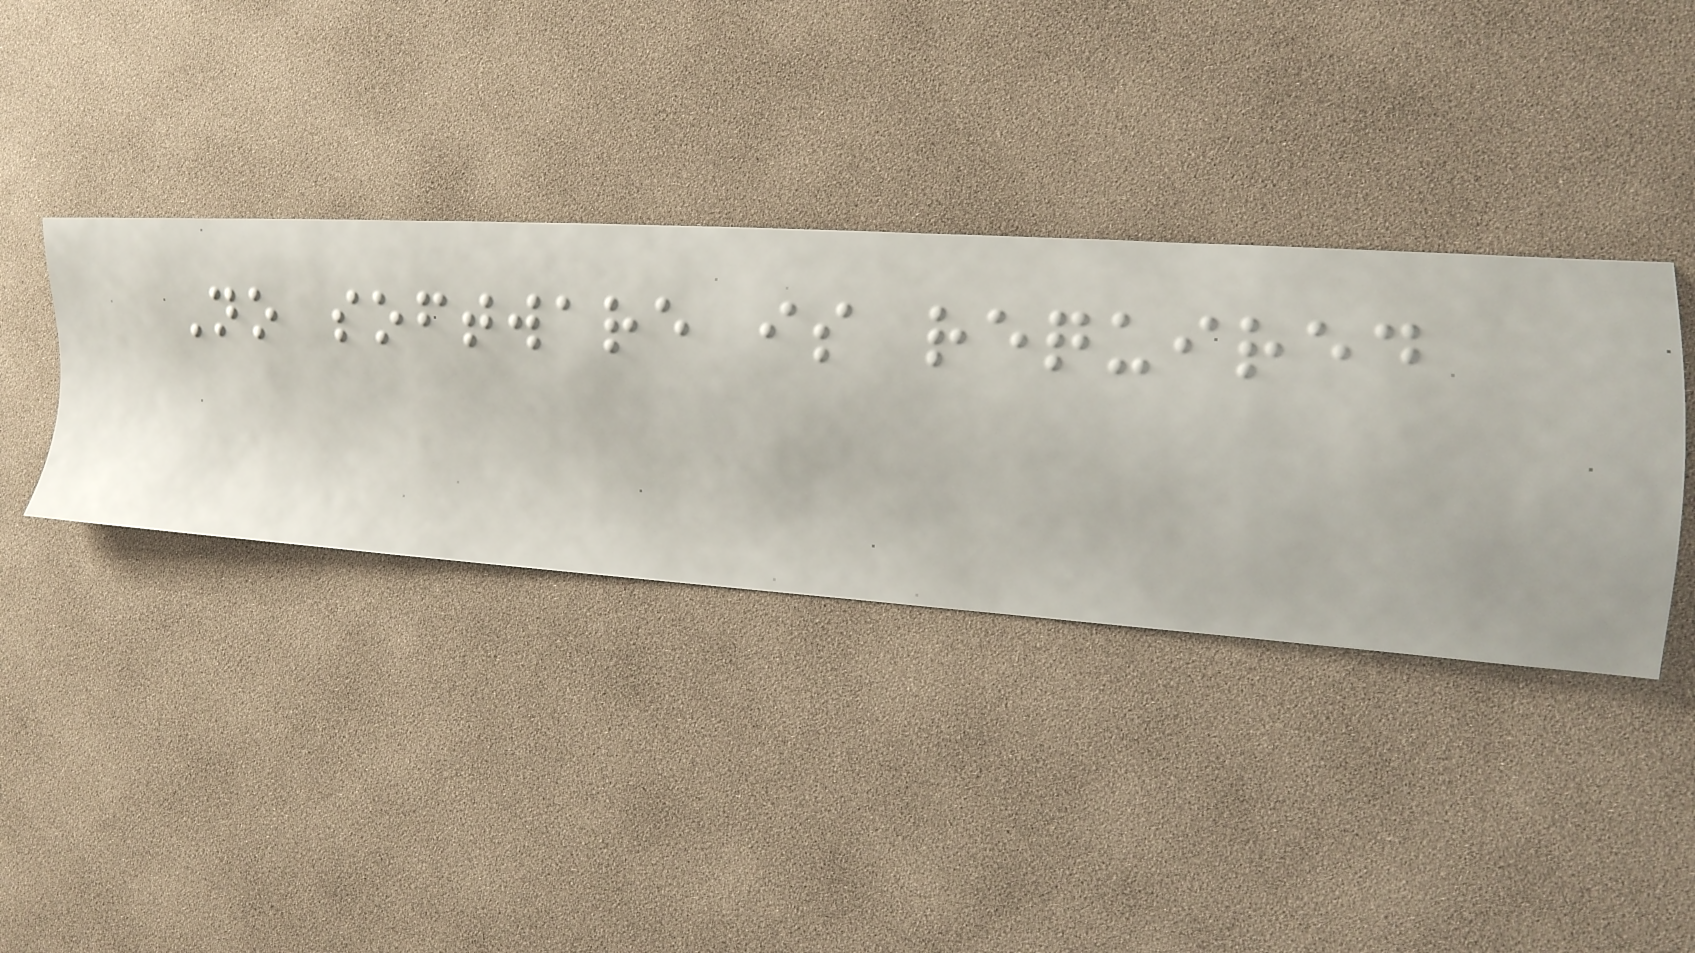No software is required
